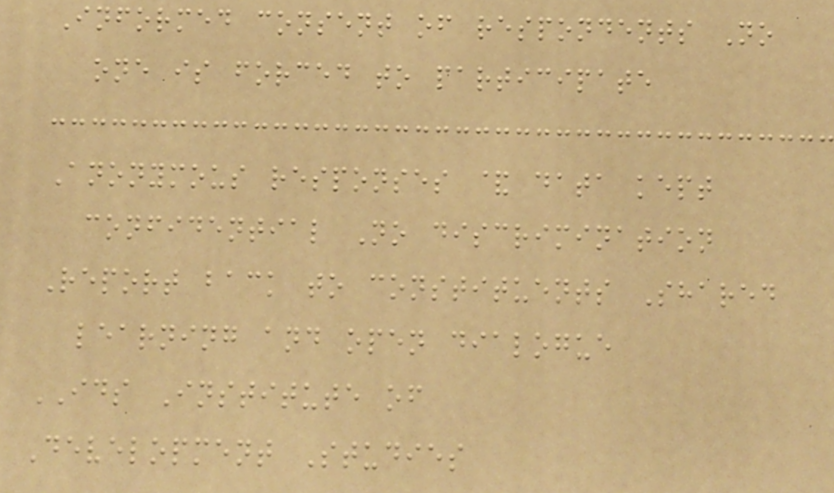Informed consent of respondents No
one is forced to participate
Anonymous responses & data kept
confidential No discrimination
Report back to constituents Shared
learning and open dialogue
IDS Institute of
Development Studies
